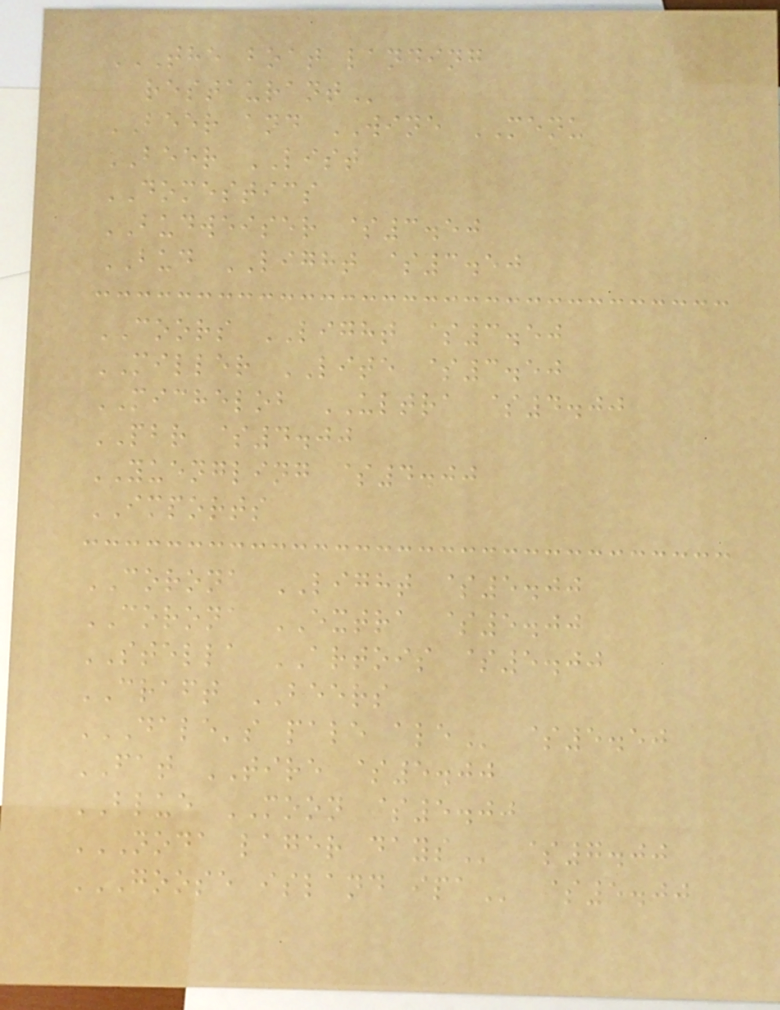THE BOAT LANDING
RESTAURANT
BEER and WINE MENU
BEER LIST
DOMESTICS
BUDWEISER $3.50
BUD LIGHT $3.50
COORS LIGHT $3.50
MILLER LITE $3.50
MICHELOB ULTRA $4.00
PBR $4.00
YUENGLING $4.00
IMPORTS
CORONA LIGHT $5.00
CORONA EXTRA $5.00
STELLA ARTOIS $5.00
CRAFT BEERS
DALE'S PALE ALE $5.50
FAT TIRE $5.00
BLUE MOON $5.00
NODA LAGER DAYS $7.00
GOOSE ISLAND IPA $5.00
